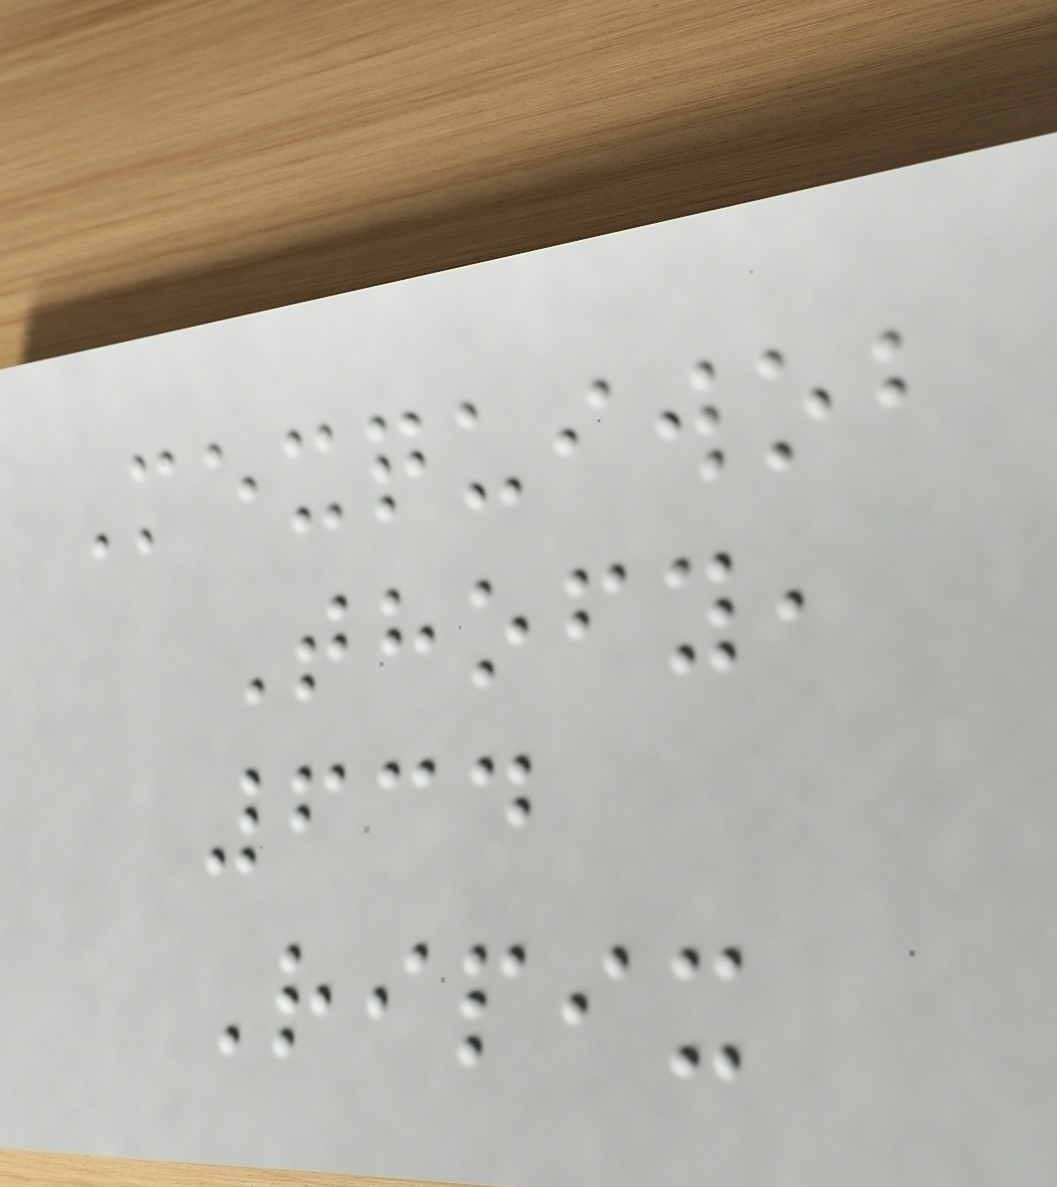Mexquiwob
Thofy,
634
Ripix
